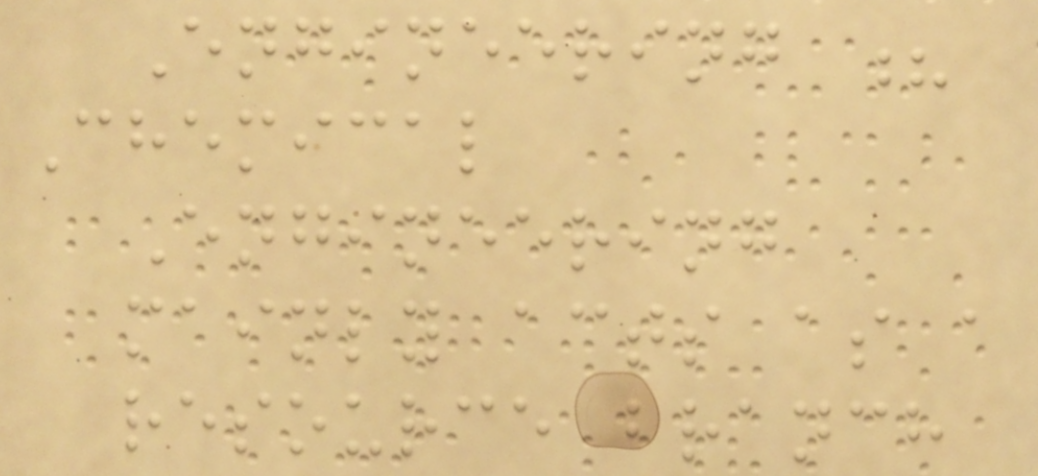Engineering ?
Chemical
Engineering
mainly acts as a
resource branch
